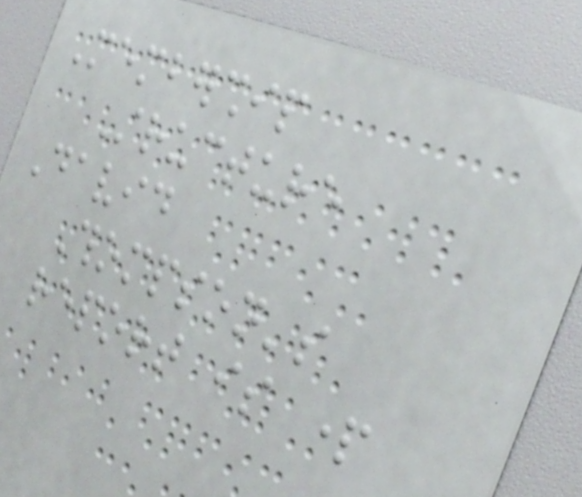Membership
Structure
David
Thompson's
report is part
